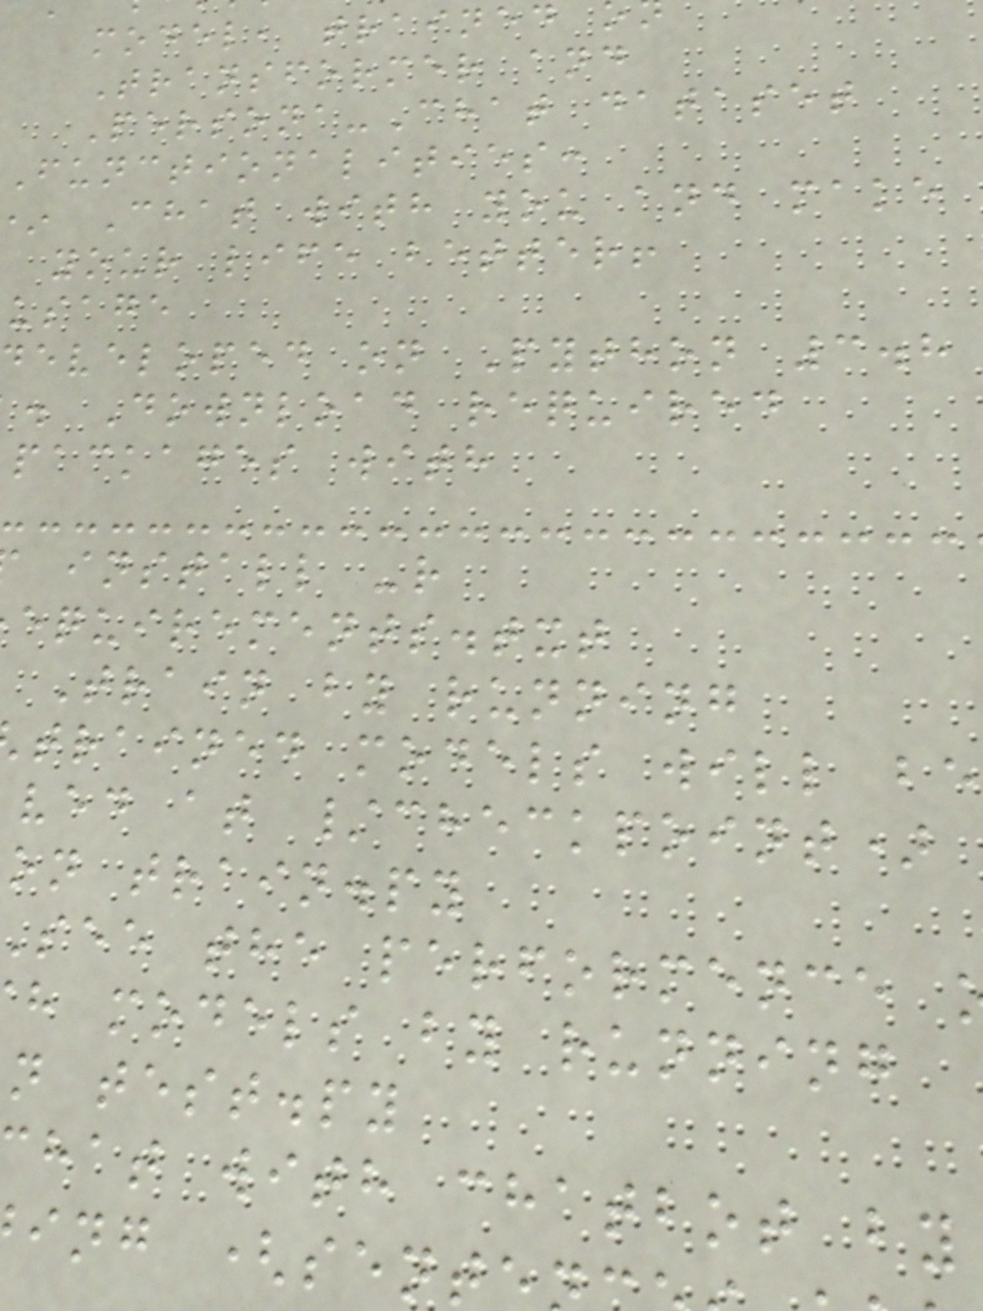model, trained
Transformer and
Persona-Chat dataset
Functionalities:
Chat with you and make
your life better!
usage
eveloped on Python 3.8
. Download required
packages with
install -r
equirements.txt
Train by running
trained models will be
ved at /checkpoint)
on train.py
see the performence
h models by running
n test.py
hat with chatbot by
ing (sent
